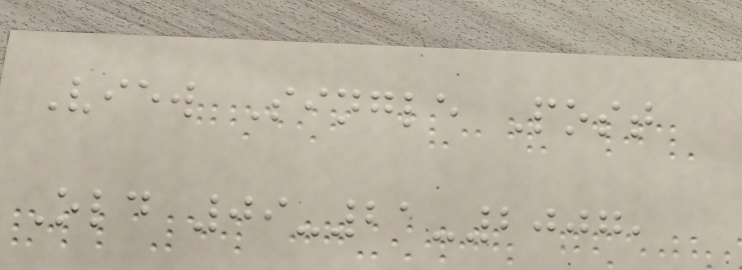View Single Post
Old 09-21-2007,
